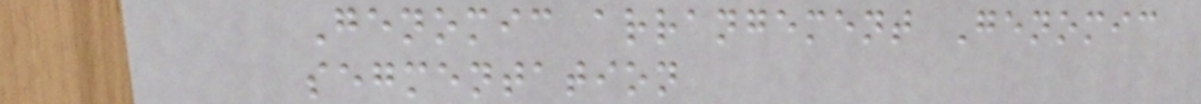Genomic arrangement Genomic
segmentation
